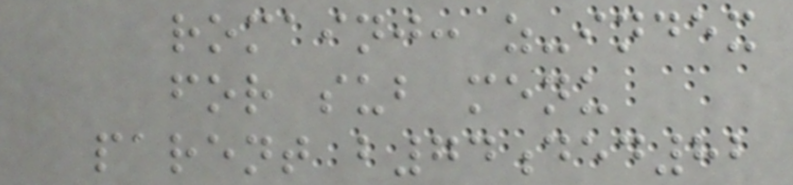romainj: z-index
for sub menu
parent b74ded82
